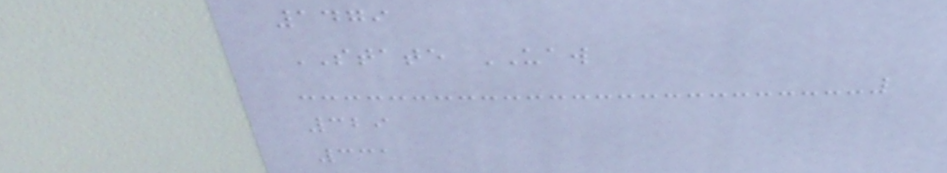1479
STATE UAW
329
331
